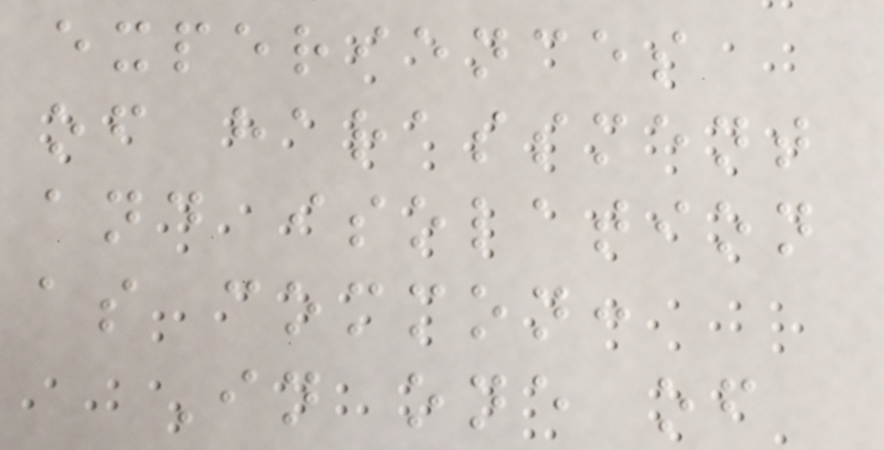experiences
of harassment
and isolation
as common:
In one of
